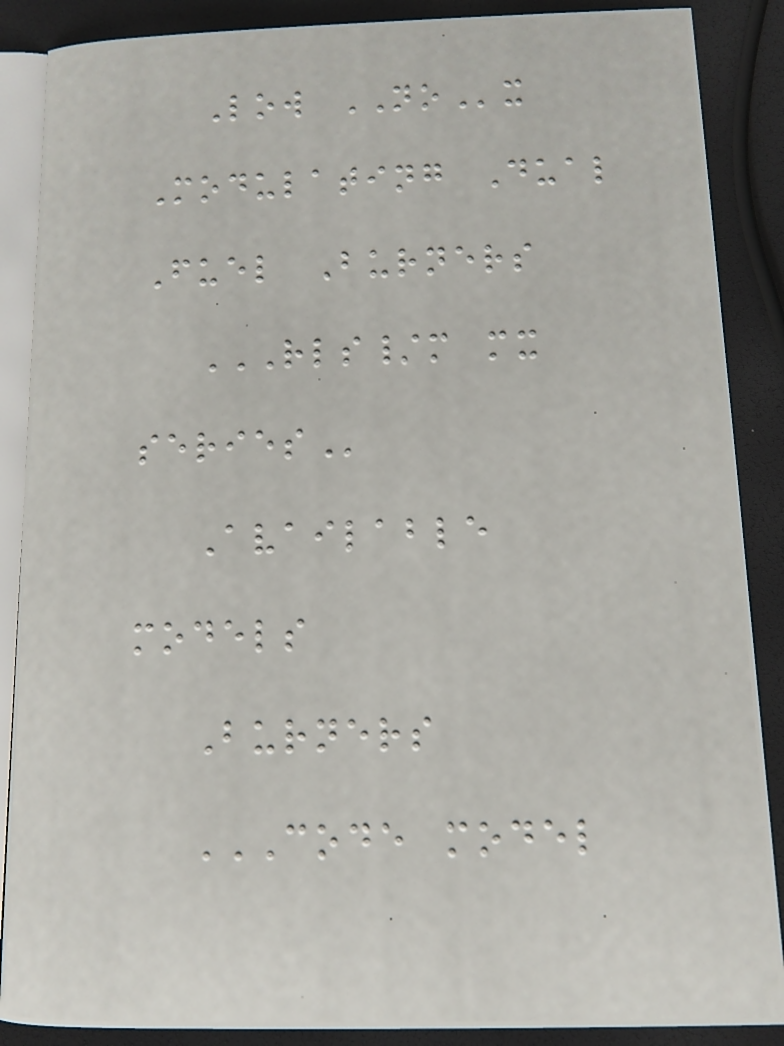Low NOx
Modulating Dual
Fuel Burners
RLS/M MX
SERIES
Available
models
Burners
CODE MODEL
